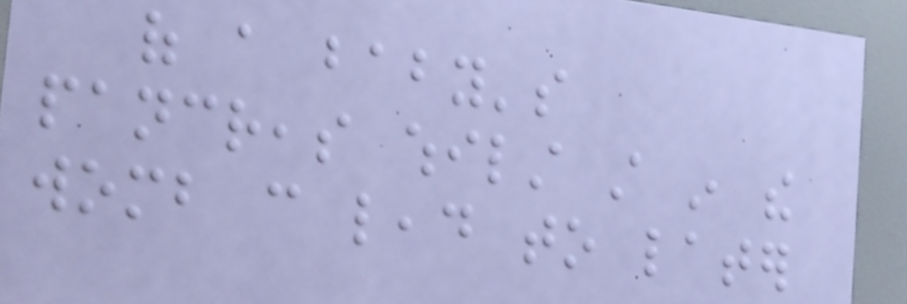of a baby's
pancreas whilst still in the
womb can lead to later
